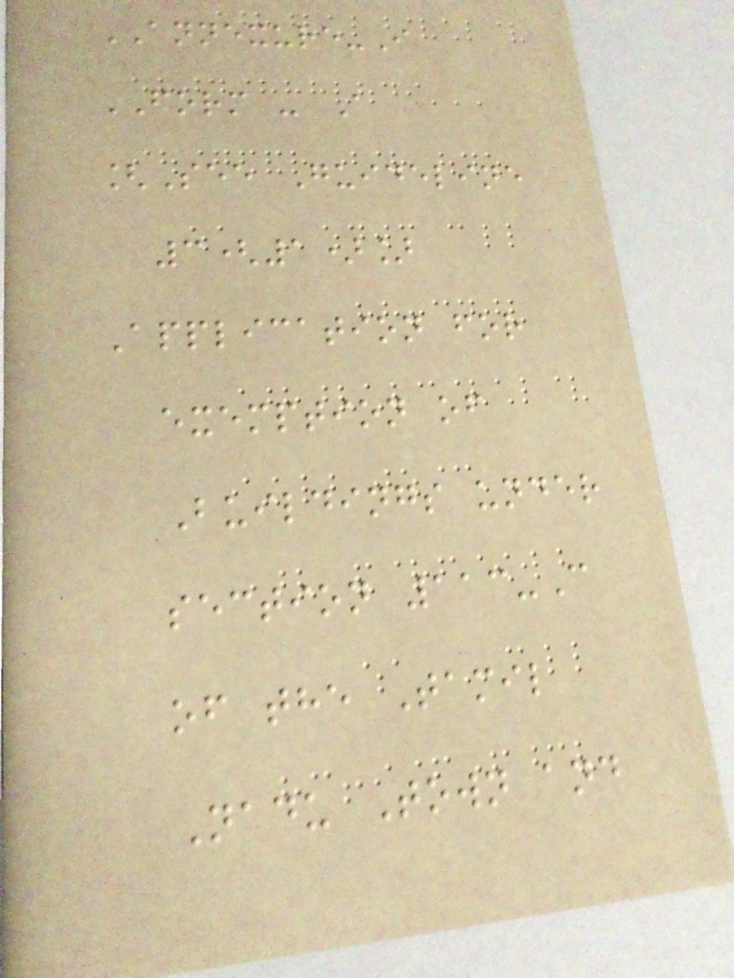ANNEXURE-I
FORM - A
[See Guideline
3(1)]
Application for
exemption of
Buildings under
section 113-C
of the Tamil
Nadu Town and
